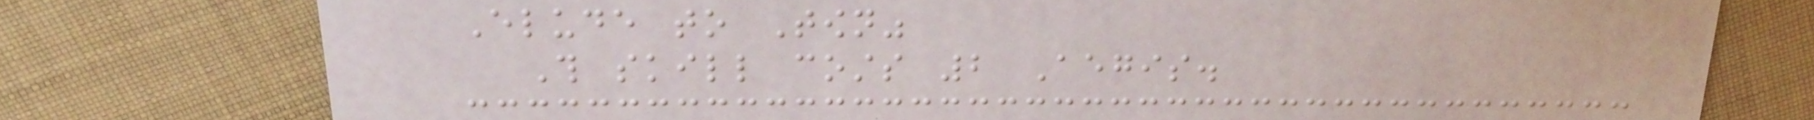Elude to Town"
This skill costs 2 Aegis.
